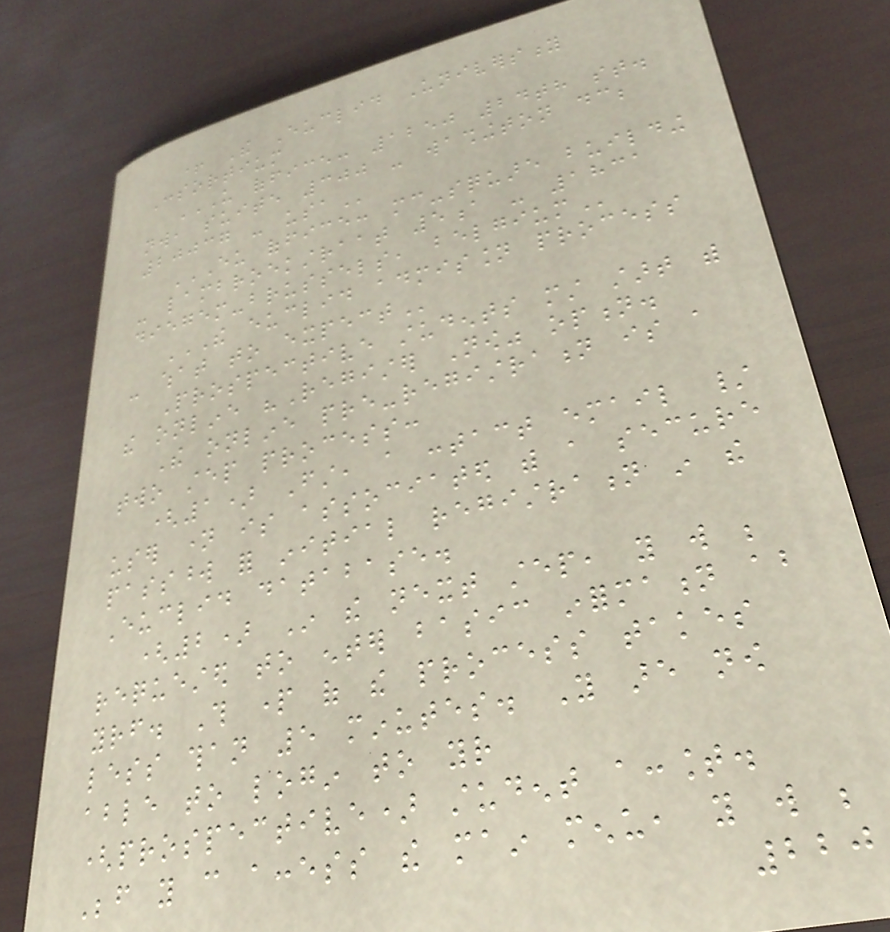+ The Euclid University
Consortium
US OFFICE: 1250 24TH ST.
NW, SUITE 300 - WASHINGTON DC;
20037 - USA
EU OFFICE: MC-SQUARE BUILDING
- LAMBROEKSTRAAT 5A - 1831
DIEGEM-BRUSSELS, BELGIUM
THE EUCLID ADMISSION PROCESS
- WHAT TO EXPECT
Prospective students must start with
the online "Register Now" option.
The online pre-registration is a
two step process:
(1) First, a contact email /
user name is associated with a secure
password for initial registration in the
Euclid database.
(2) In the next step, you will be
requested to enter basic information about
yourself. This part of the process takes
less than 5 minutes. You are now
able to login to your
(prospective) student account.
Before you can access the main menu, you will be
220
